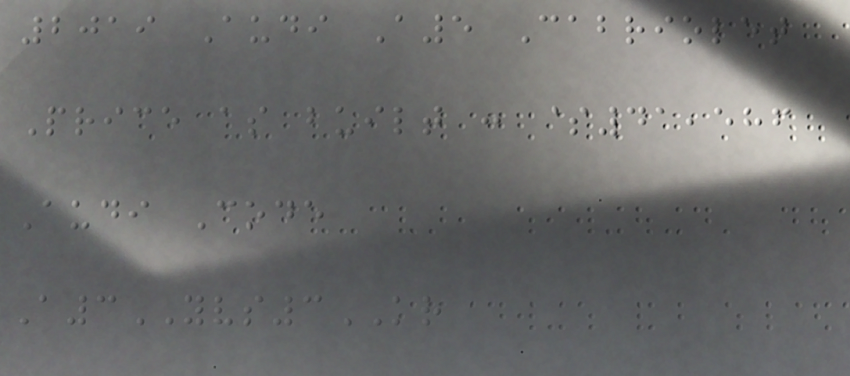2019 Audi A5 Cabriolet
Price as built : $41,586
Audi Code
A3YVS3KR
